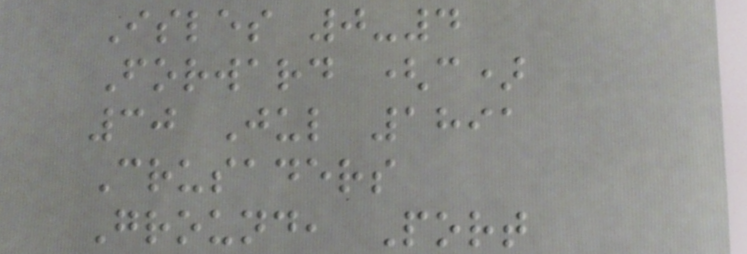Isles 0-4
Forward (c)
30 Jul 1891
Crusaders
Ground, Port
